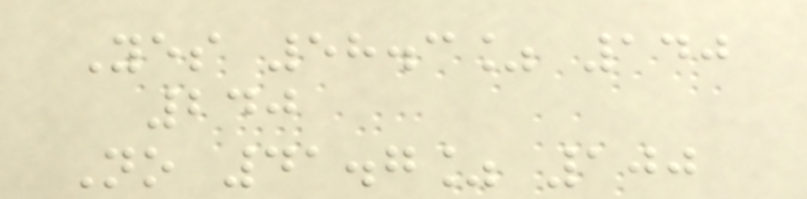Yes 58.3% 140
240
No 41.7% 100
